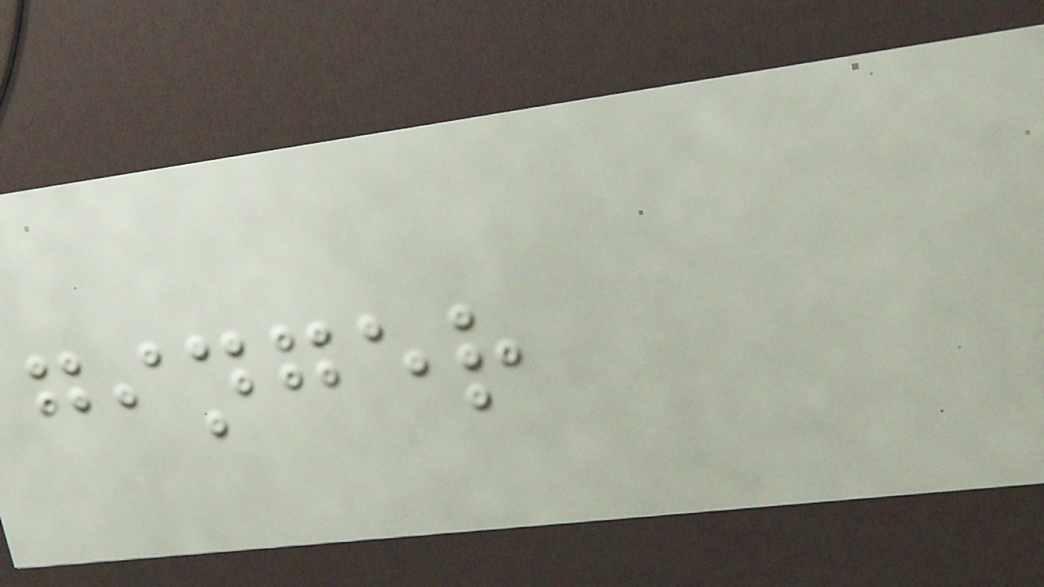ginger
